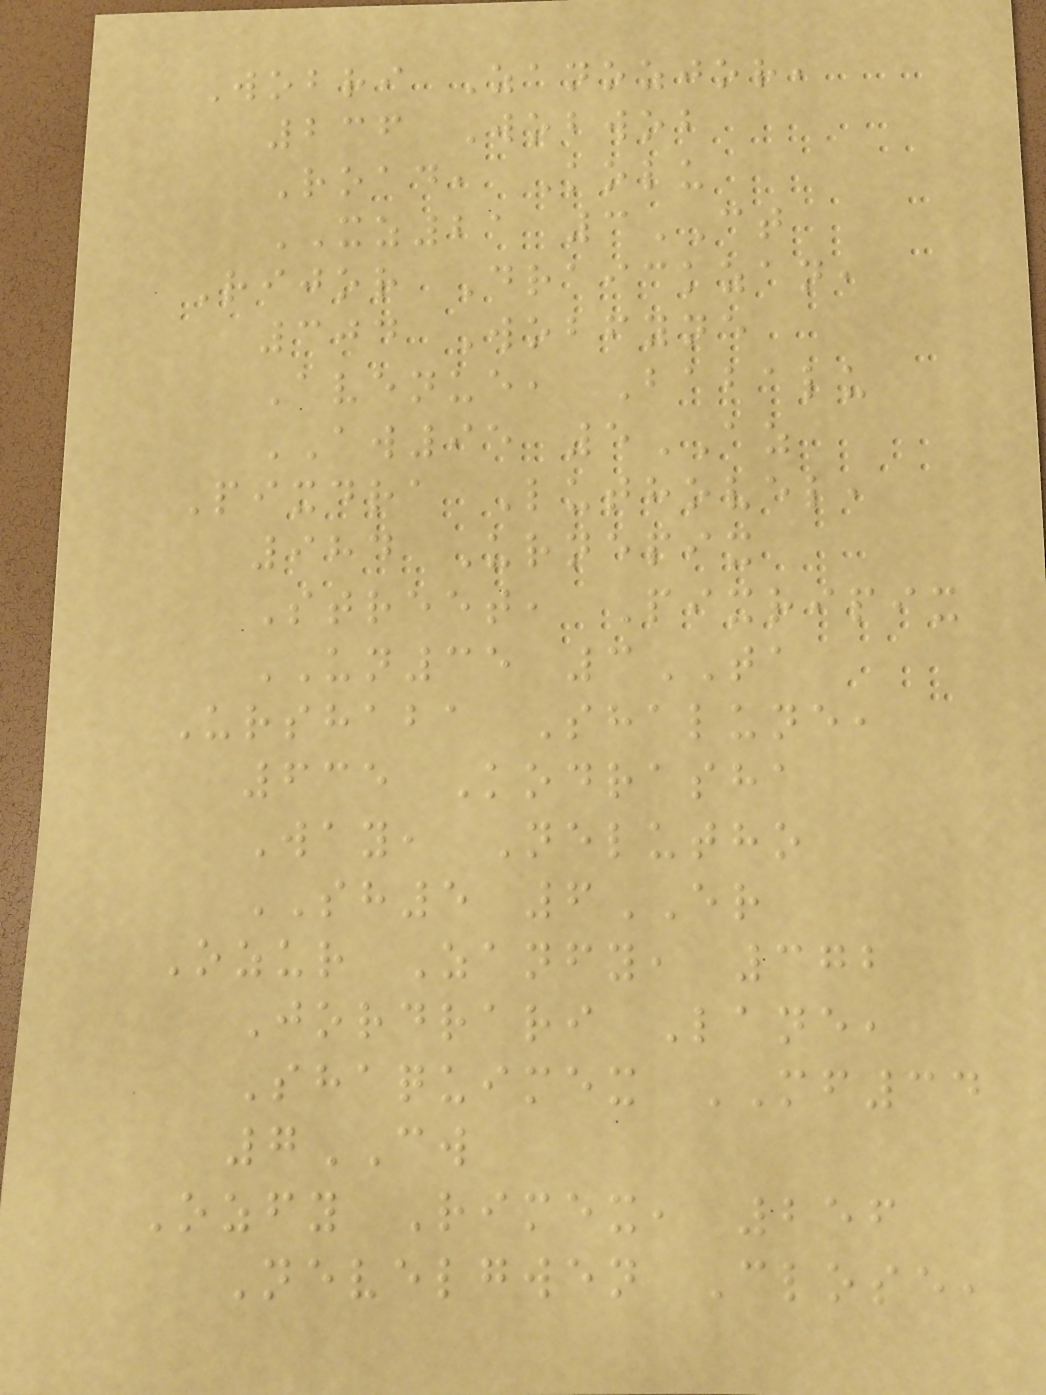Wobri Zanozjor,
236 Wobwob
Road, Kolu
XZ21 3CT
Rijor Draickzan,
304 Wobfyne
Avenue, Babalu
AW95 5AZ
Pixdra Luthovel,
984 Urnepix
Street, Pixripix
UN35 3TA
Urshaba Shalune,
635 Kodrasha
Way, Nelutho
SH5 6ER
Ozur Zanfy, 372
Jordrari Lane,
Shaquimex MF34
7CW
Ozfy Rimex, 256
Nevelgwen Close,
